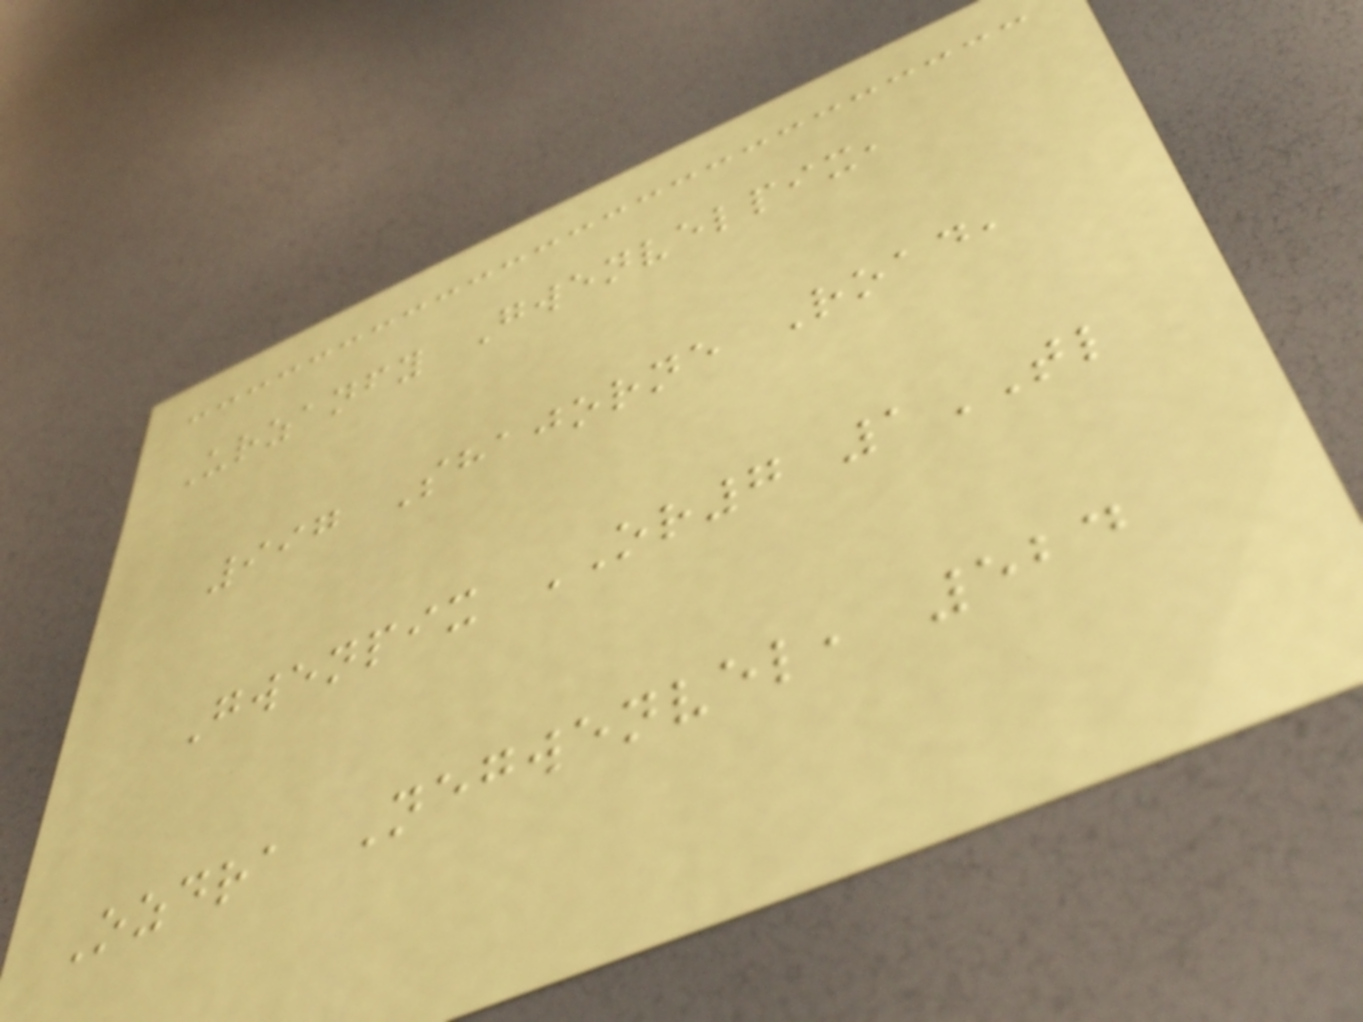Urzanfy Gwenvelpix,
997 Shajorne Road,
Gwenpix OR7 1TL
Ozdra Negwenvel, 524
